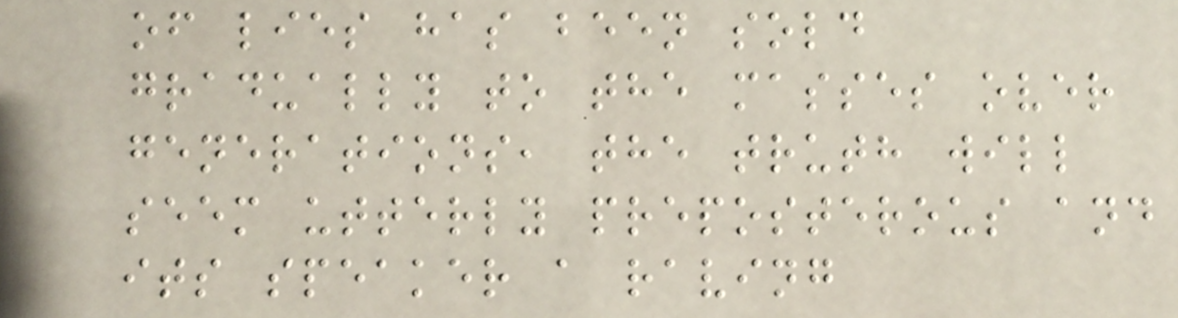of lies has been sold
gradually to the masses over
generations, the truth will
seem utterly preposterous and
its speaker a raving
